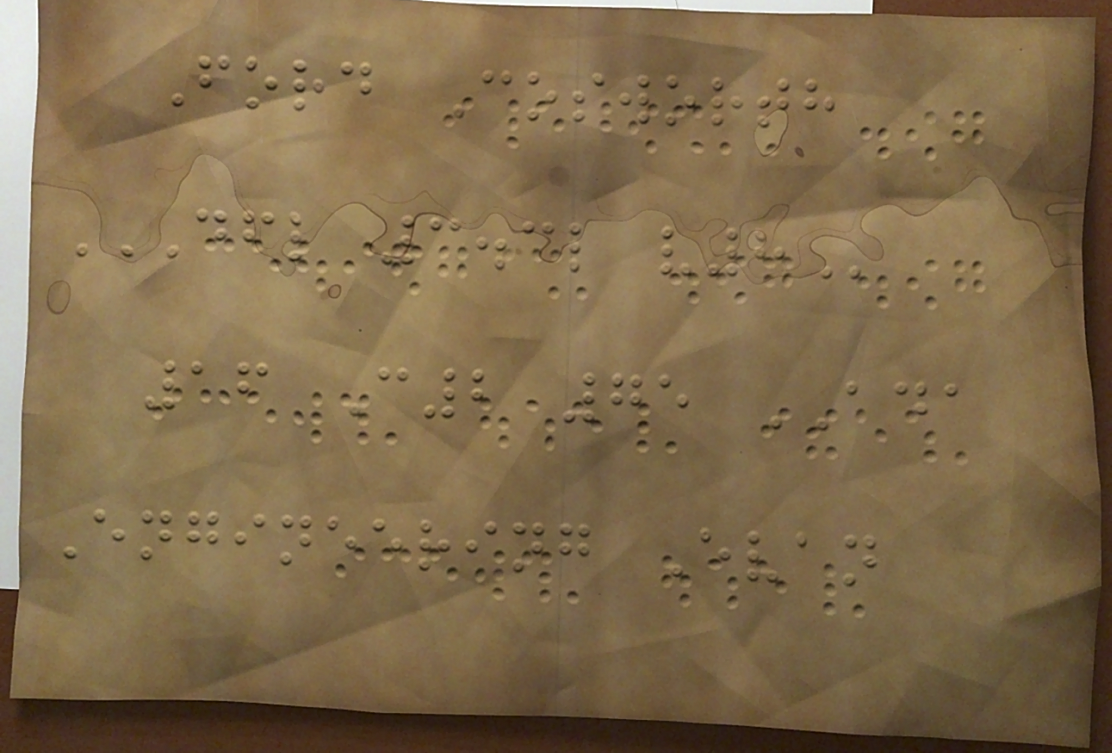Ford Cosworth
DFL 3.3L V8
16 C2 75 ADA
Engineering Evan
